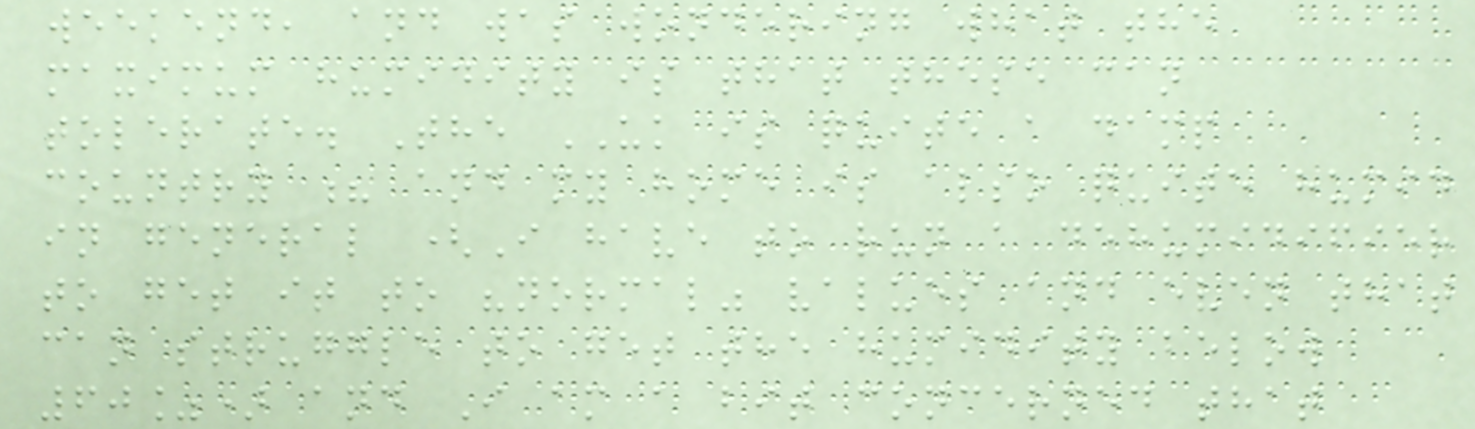weekend, and was wondering what the
maximum humidity is that these can
tolerate. The UK is quite a damp
country ? and my home is also quite humid
in general (I have to run a dehumidifier
to get it to "normal" values and even that
can struggle to get the humidity below
60%) and I am a bit concerned that
